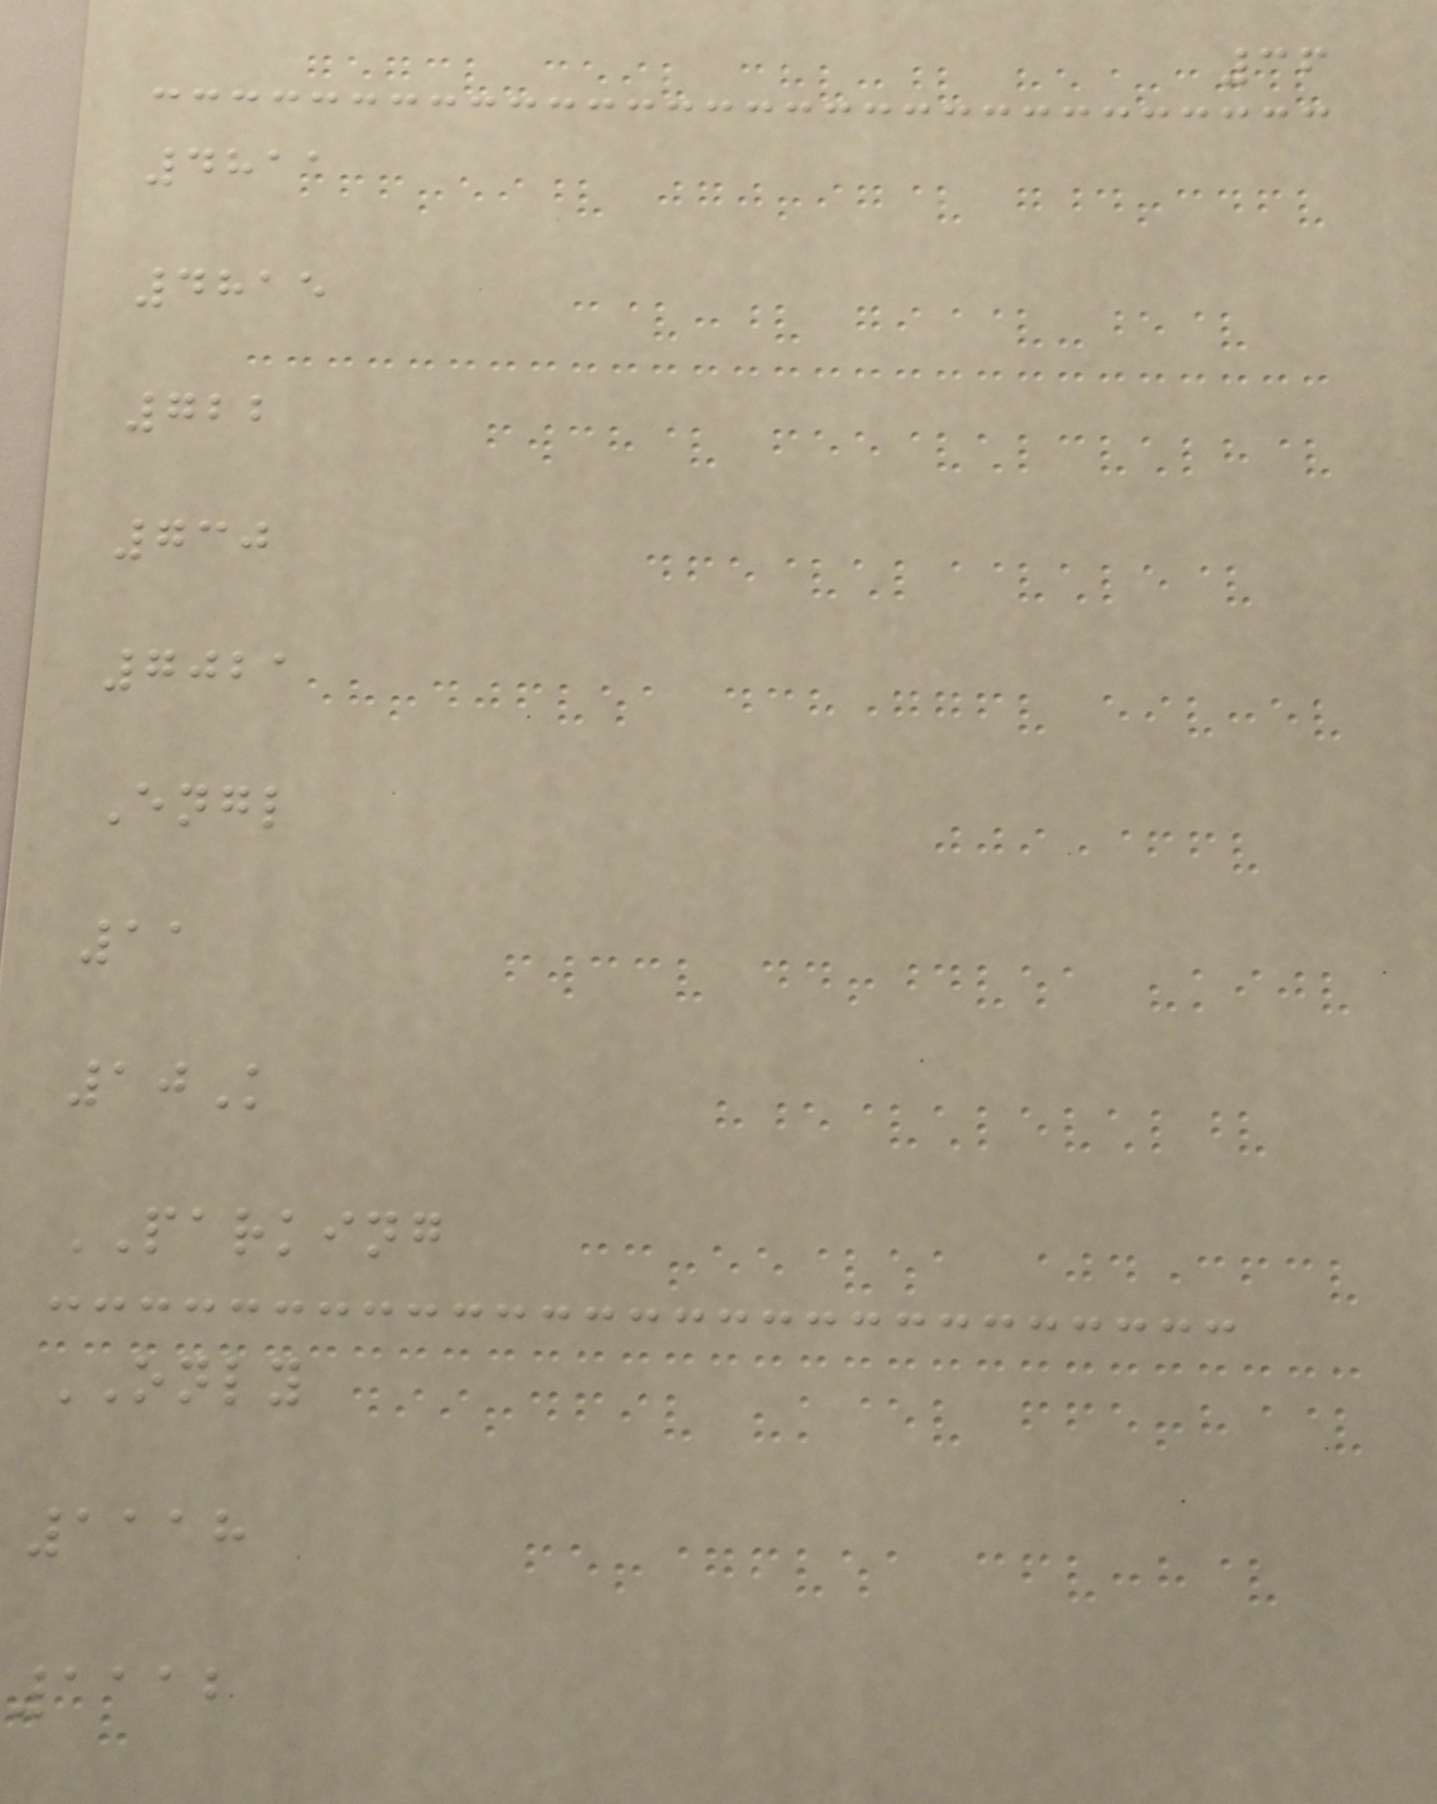36
4811
4815
722
730
7021
Engl
11
10K
PARKING
ONLY
1118
1112
